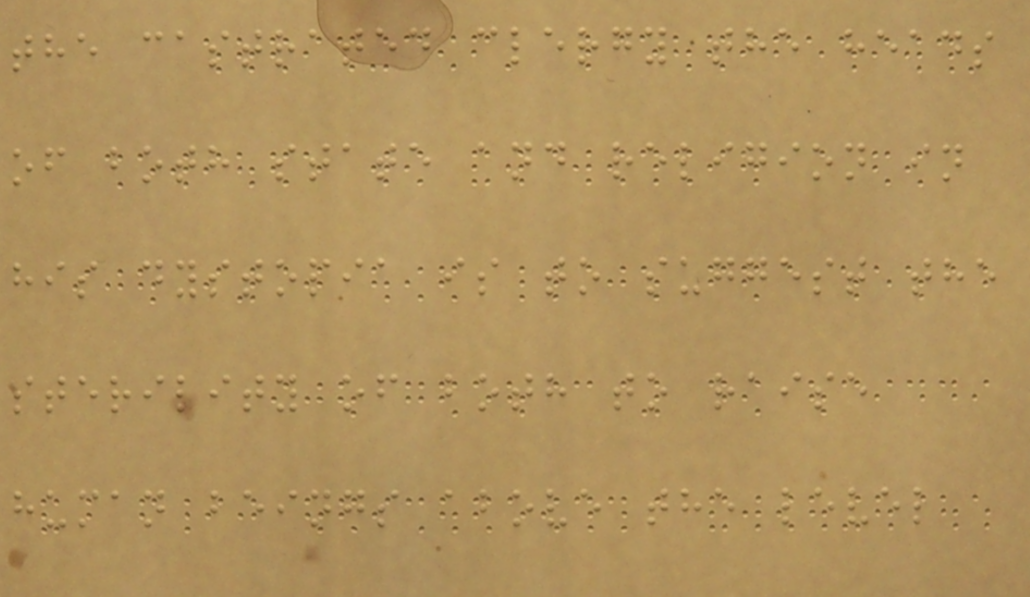the castrated clergy the heads
of both state and religion in
his dystopia is to suggest the
sterility of both to raise
human beings above the level
